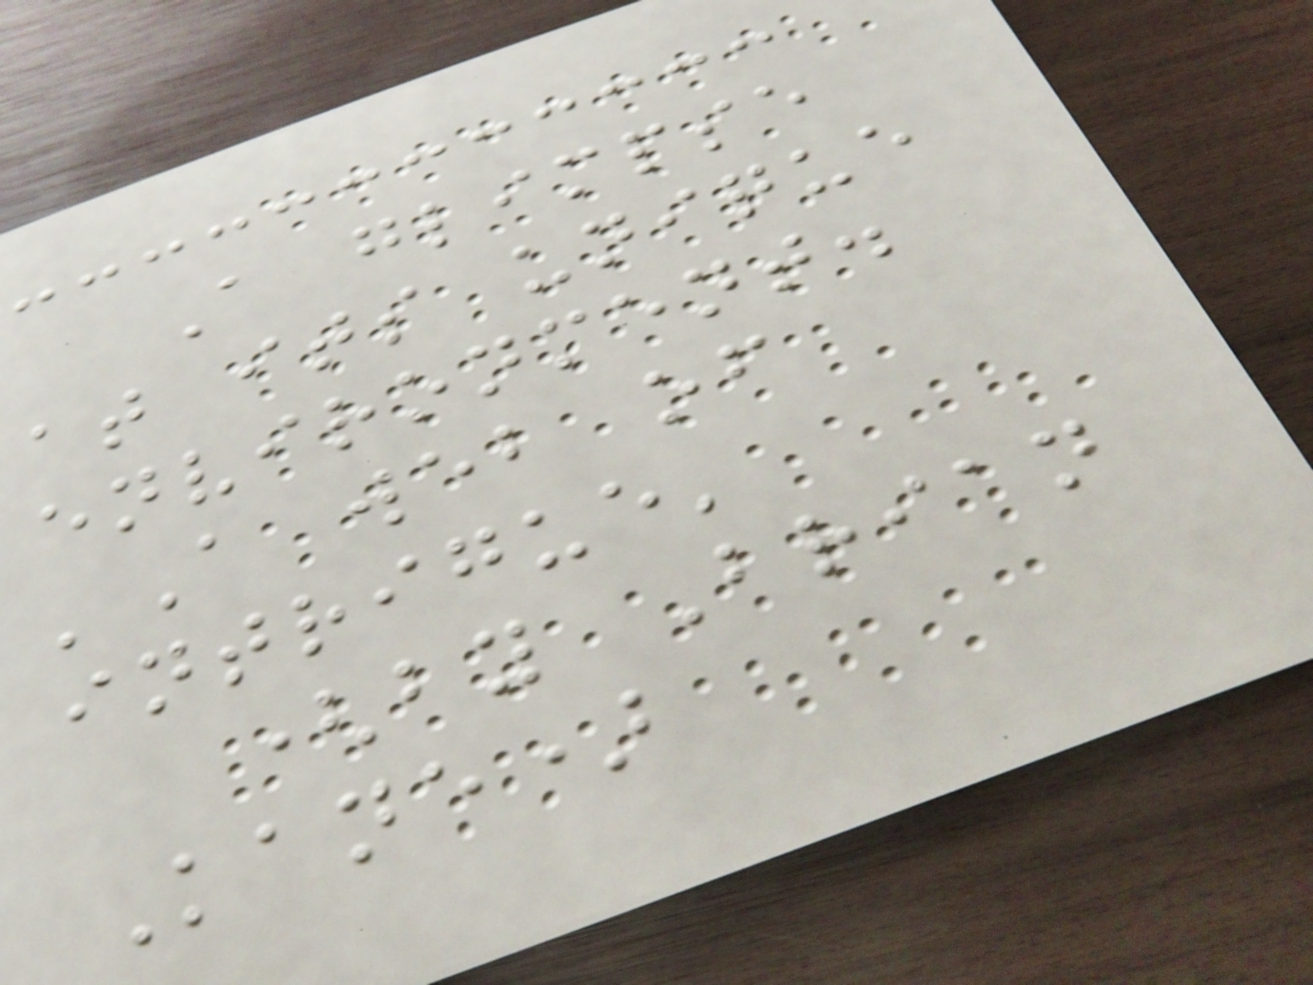A glimpse
at its unique
environment.
'A web of
intrigue'
(by Brian
Kane)
